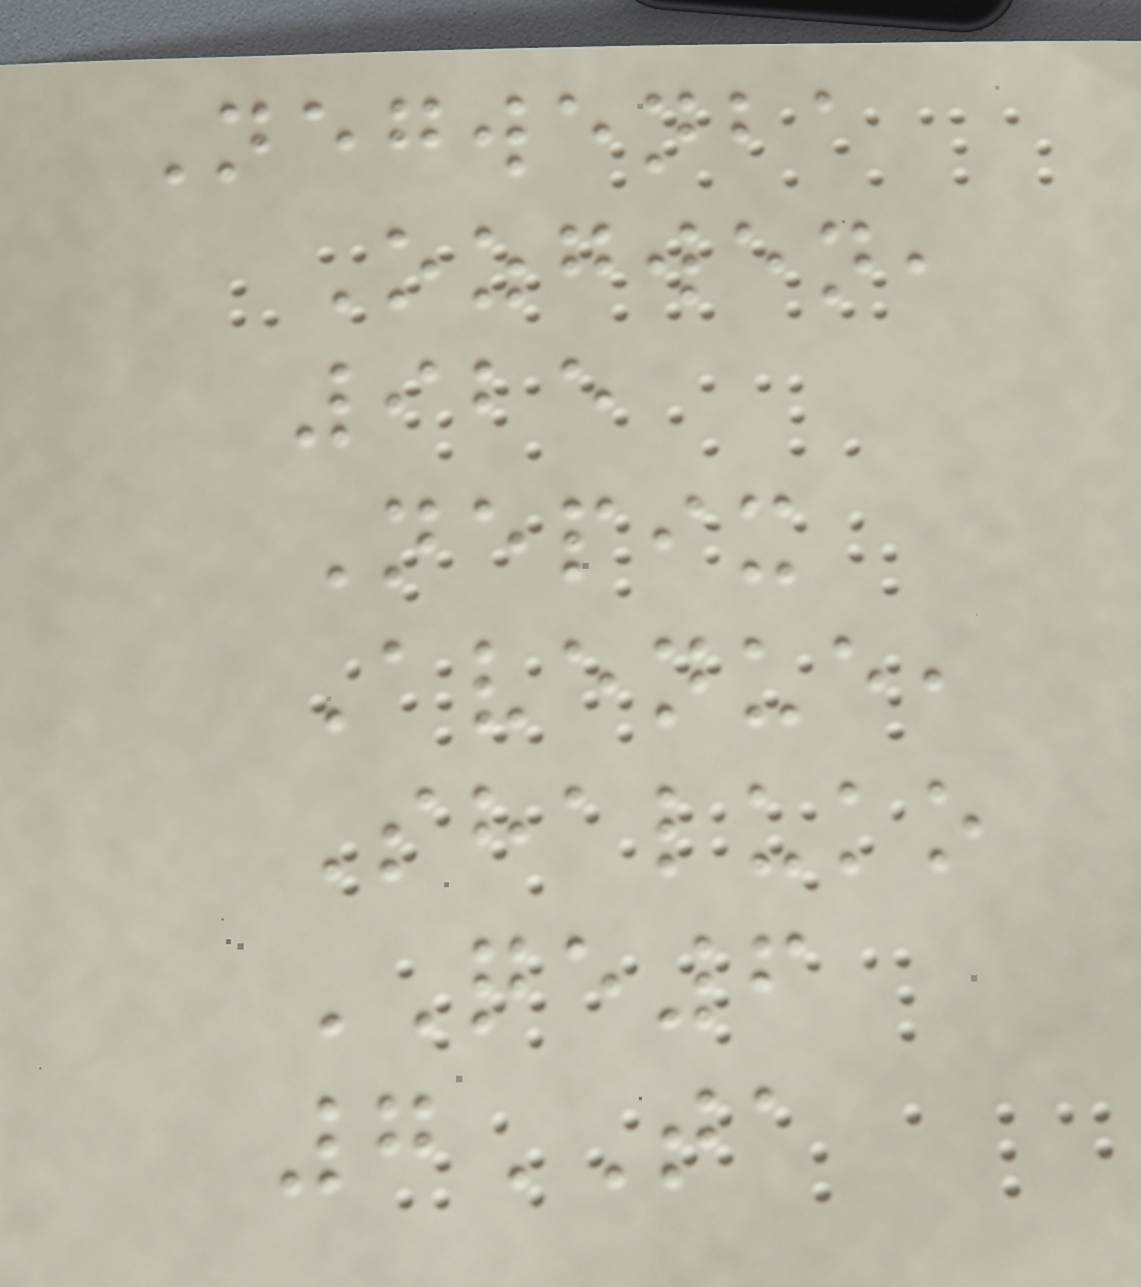Negwenba
Ozgwen,
925
Nepix
Avenue,
Shaluko
QE6
7TA
